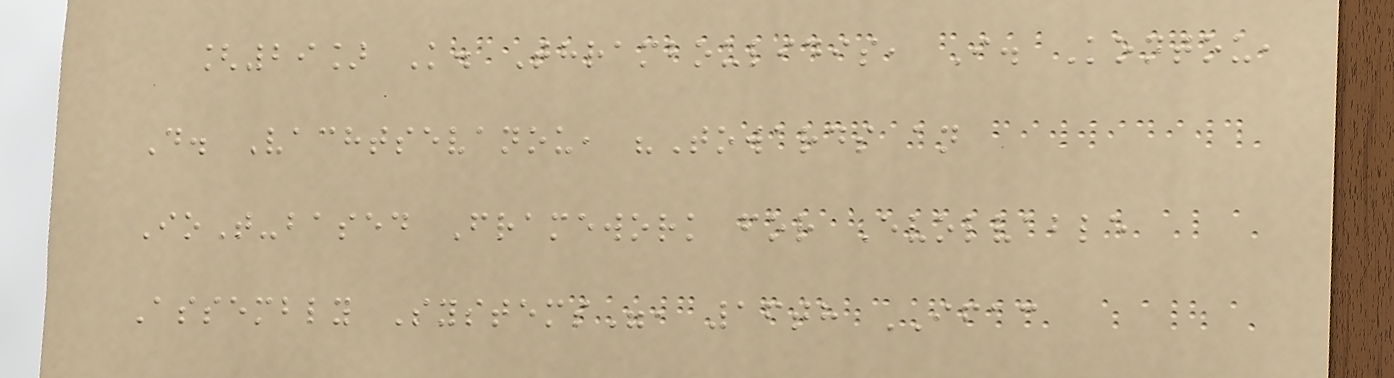[29] K. Thramboulidis, I. Kontou,
D. Vachtsevanou, "Towards an
IoT-based Framework for Evolvable
Assembly Systems", 16th IFAC
